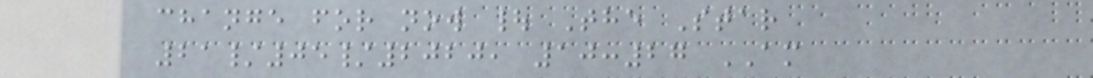change for now | The Star
21/05/2020, 10:27 AM
